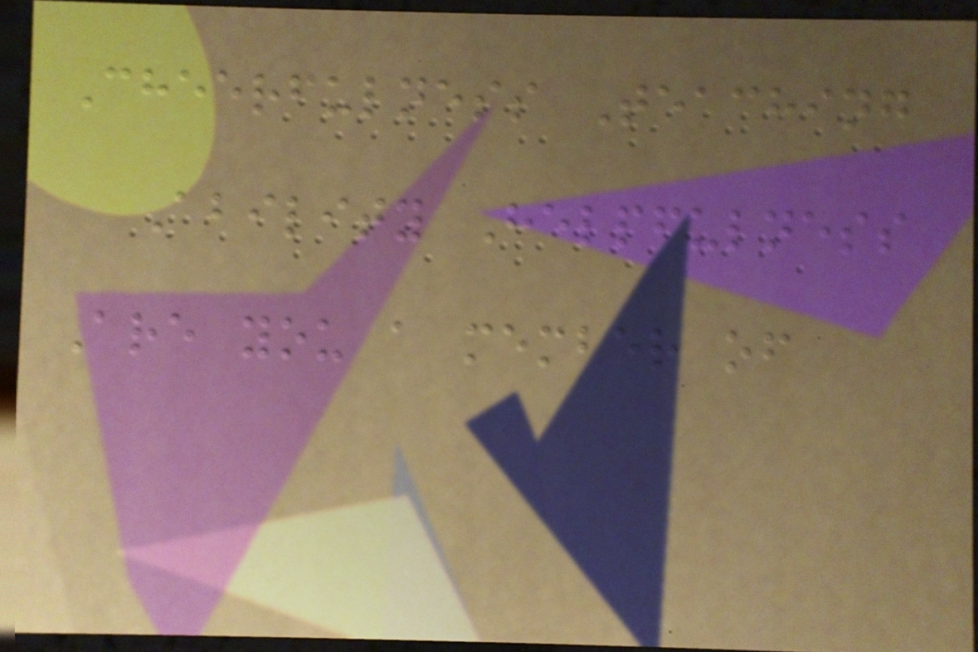Cheerfulness Teaching
Ability Helpfulness
Are you a member of
